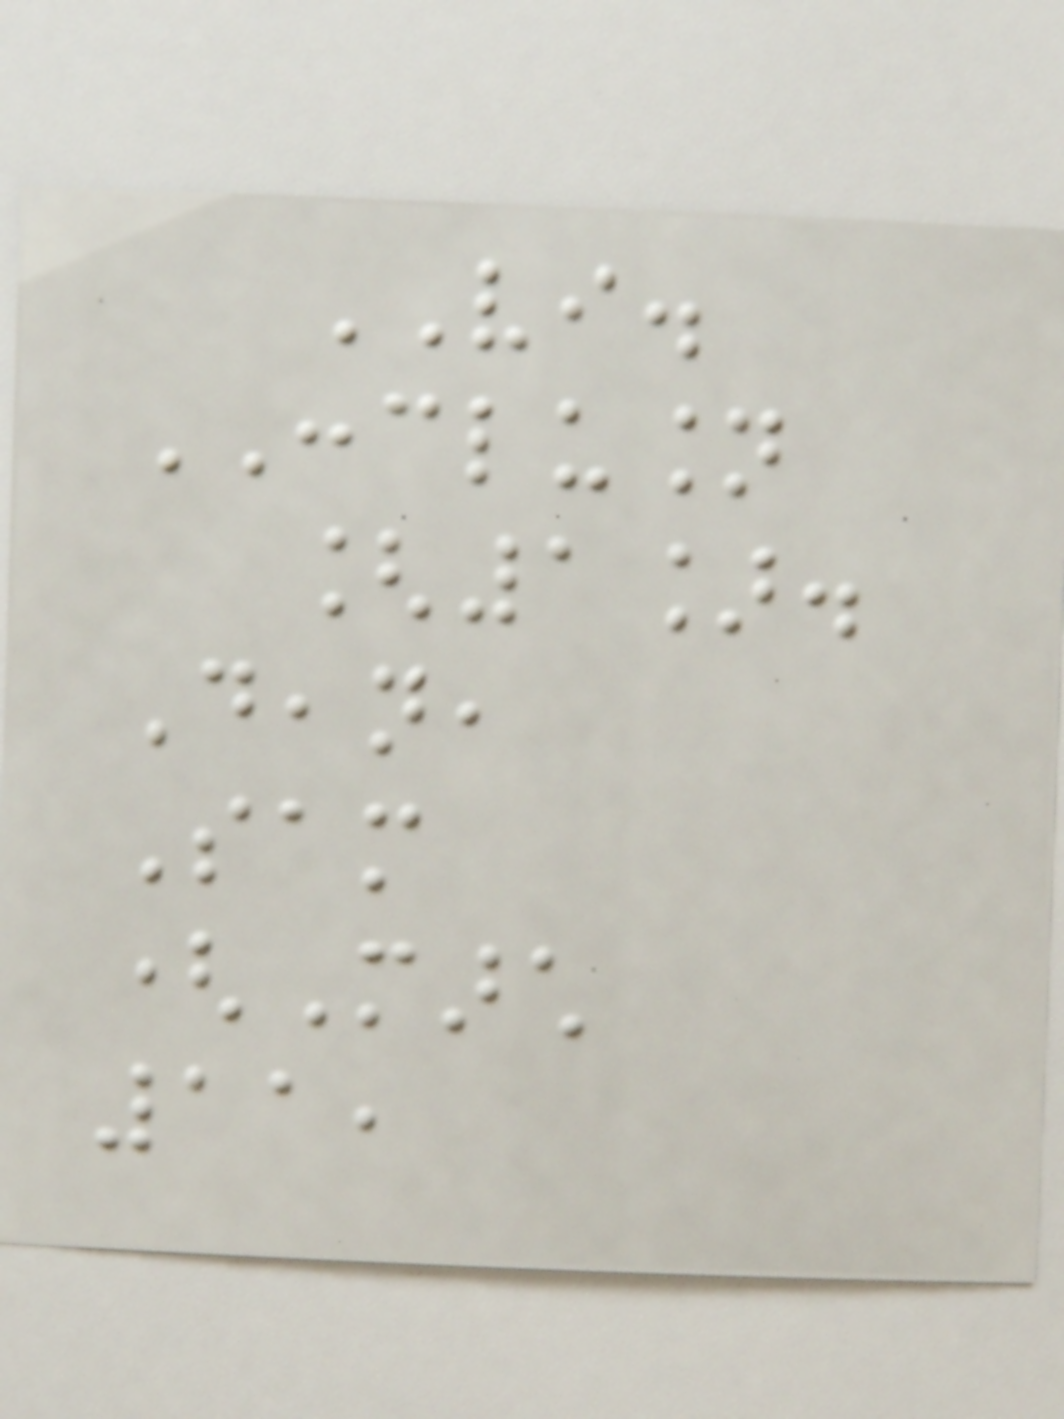VI.
CONCLUSION
[1].
Dean,
Sam
(March
11,
